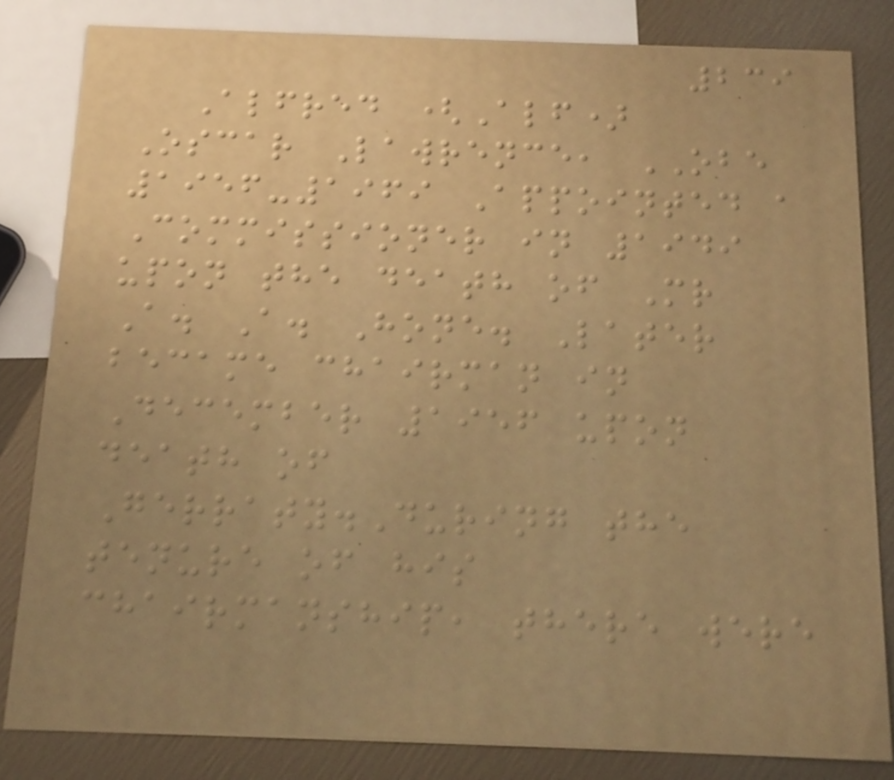239
Alfred (Alf)
Oscar Lawrence, OBE
1956-1969 Appointed a
Commissioner in 1949
upon the death of Mr
A. A. Hone. Later
became chairman in
December 1956 upon
death of
Gerraty.During the
tenure of his
chairmanship, there were
